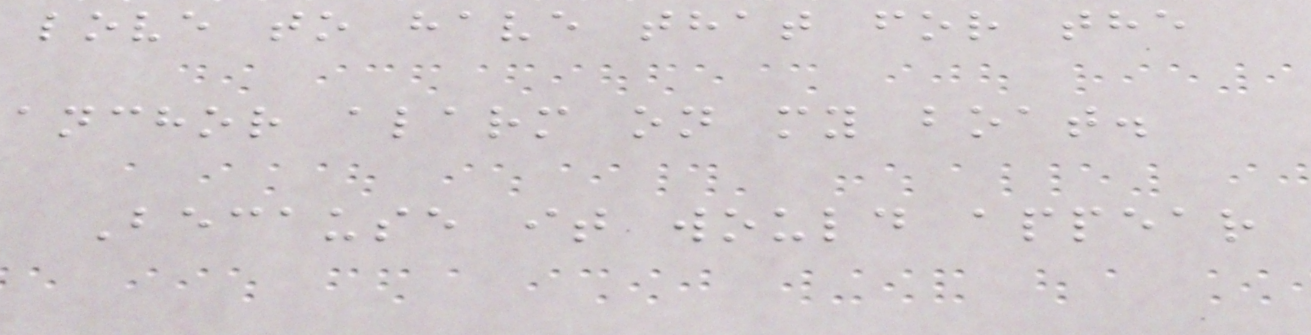love to have that for the
anchor alarm on my boat.
Because it would appear
